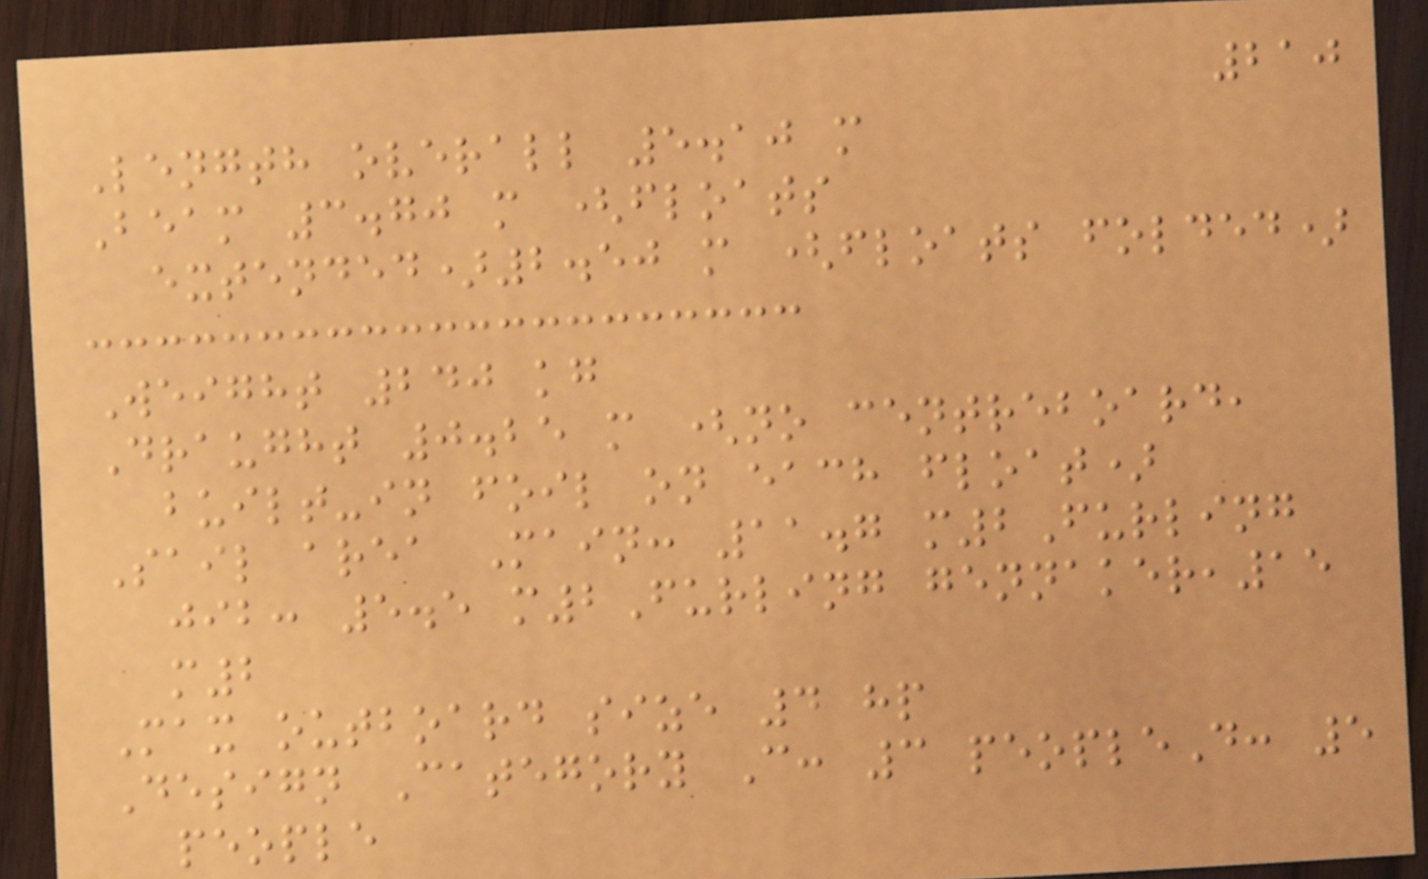210
Length overall 5.10 m
Beam 3.70 m (floats
extended)2.50 m (floats folded)
Weight 240 kg
Draught 0.25 m (no centreboard,
built-in foil on each float)
Sail area Main: 11.7 m2Furling
jib: 5.5 m2Furling gennaker,15
m2
Max outboard size 4 hp
Design Category C: 3 peopleD: 5
people
